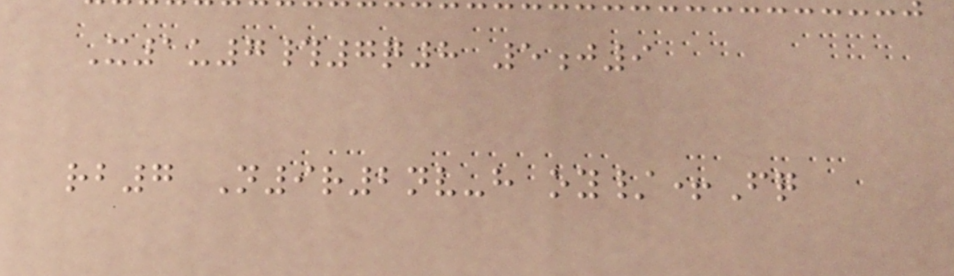X1u7#7q8 5j9
rb7 N9r2nv-h oy/+Fq
